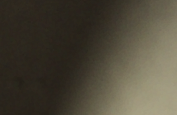-
